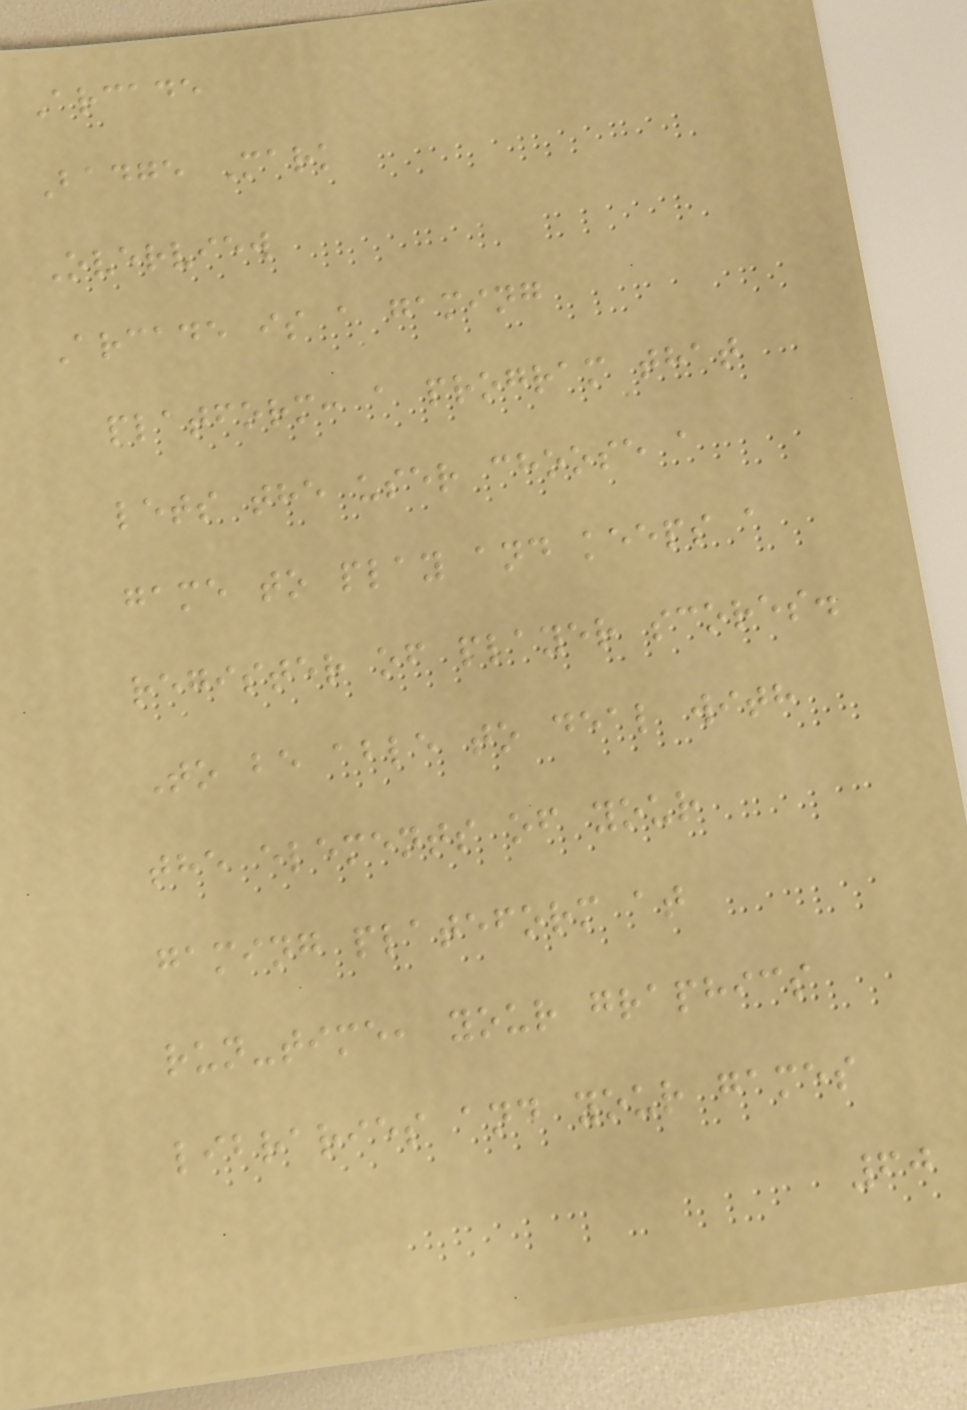Arcade
Badge Mark
Overview
Arcade is a gaming
platform: a program that
lets the user choose a
game to play and keeps a
register of player scores.
To be able to deal with
the elements of your
gaming plateform at
run-time, your graphics
libraries and your games
60
